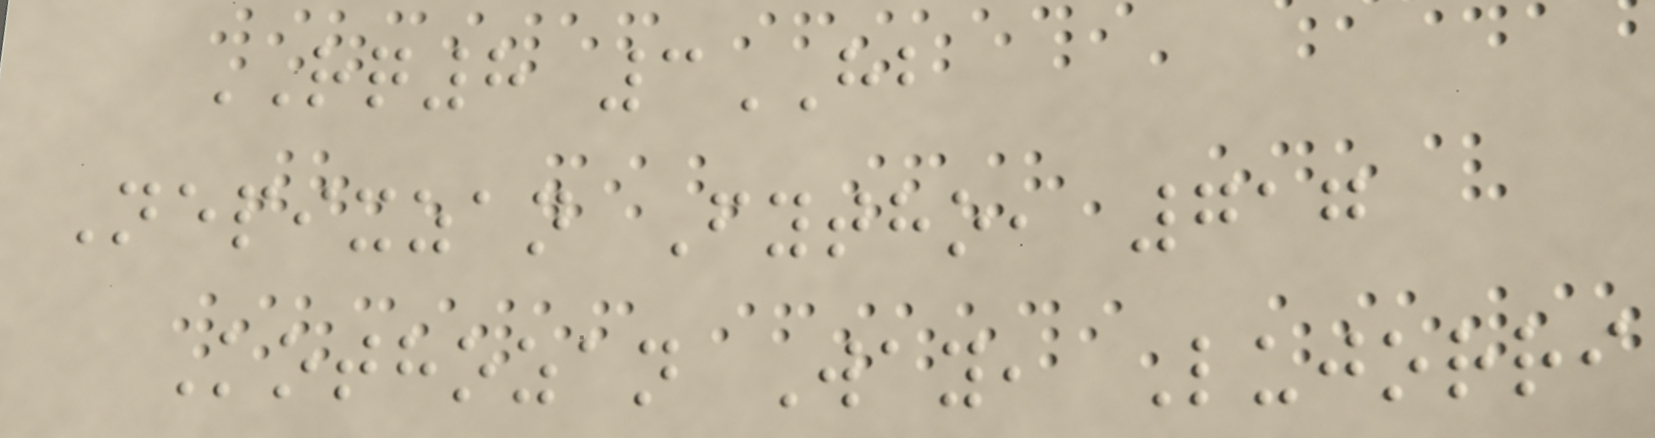RQ8 3HB
Nepixzan Fytho, 717
Kothozan Way, Lujorri
